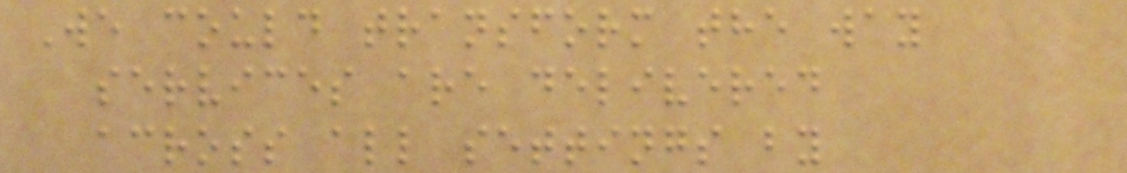We could transform the way
services are delivered
across all settings by
